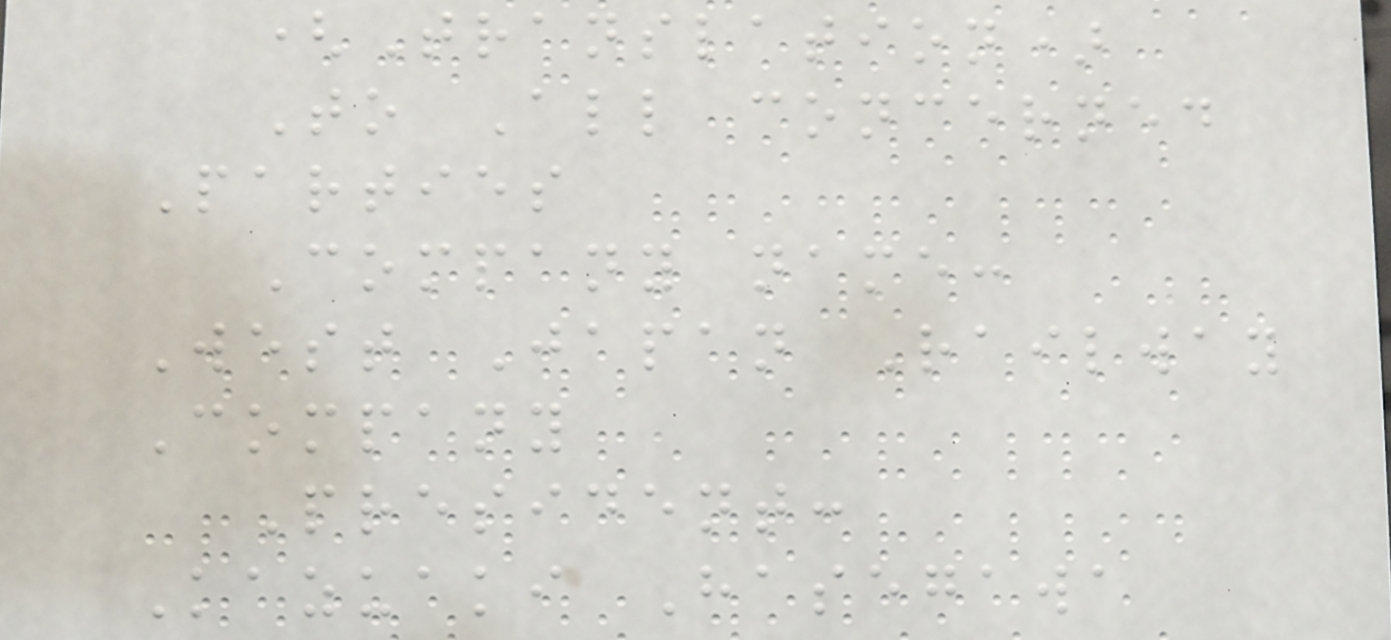(Translation)
To All concerned
Parties
Company name:
West Japan Railway
Company
President:
Kazuaki Hasegawa
